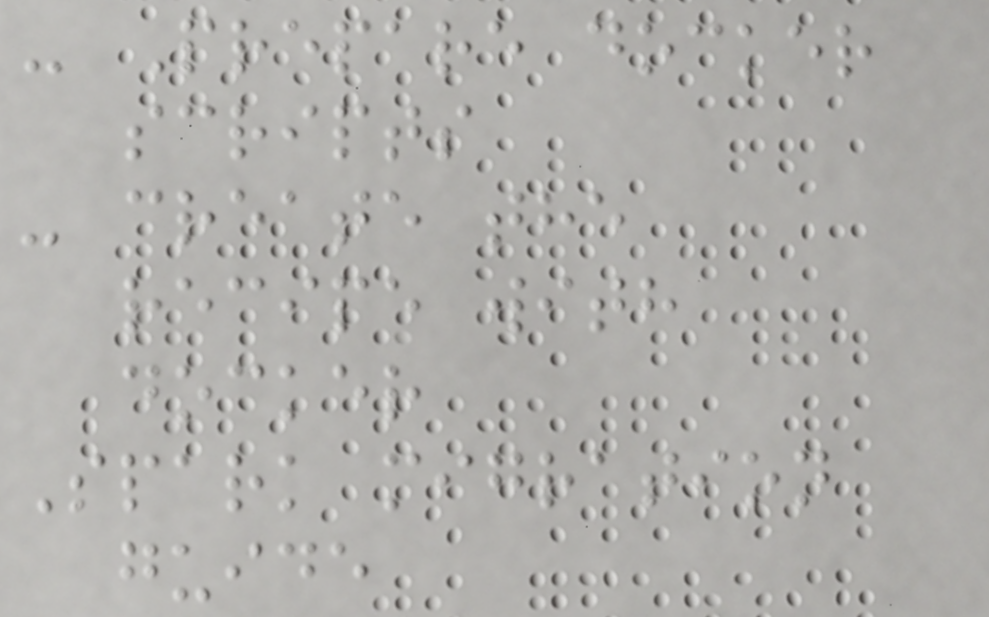- Prepare docker
scripts
- create the
recipe with
docker
Spark migration
guide
